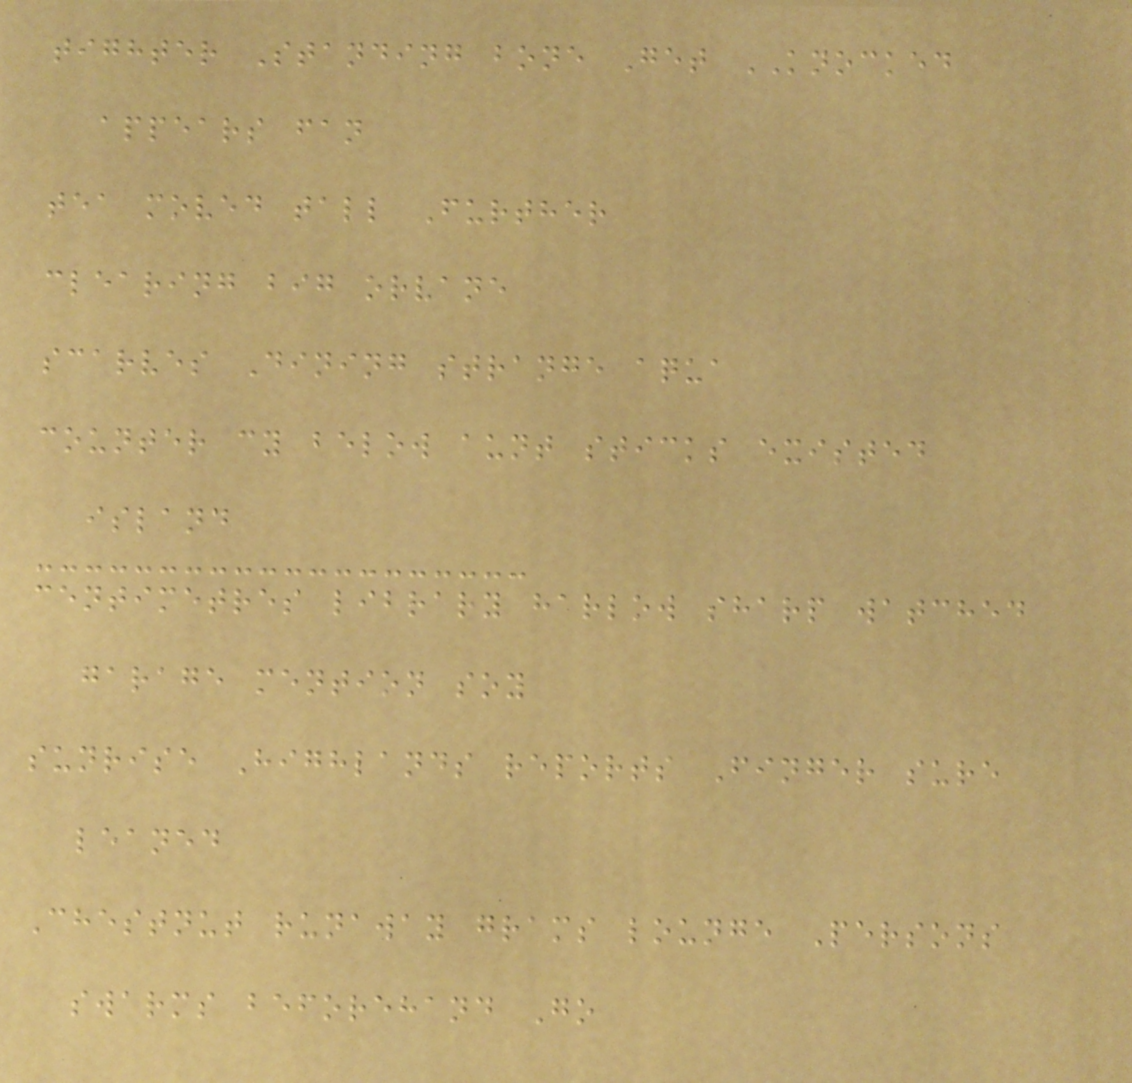tighter Standing bone Get KNOCKED
appears fan
tea moved tall Further
clearing big orvane
scarves Dining strange aqua
counter cy below aunt sticks existed
island
centimetres library harlow sharp watched
garage mention soy
sunrise Highlands reports Finger sure
leaned
Chestnut runaway grams lounge Persons
swarms beforehand Go
